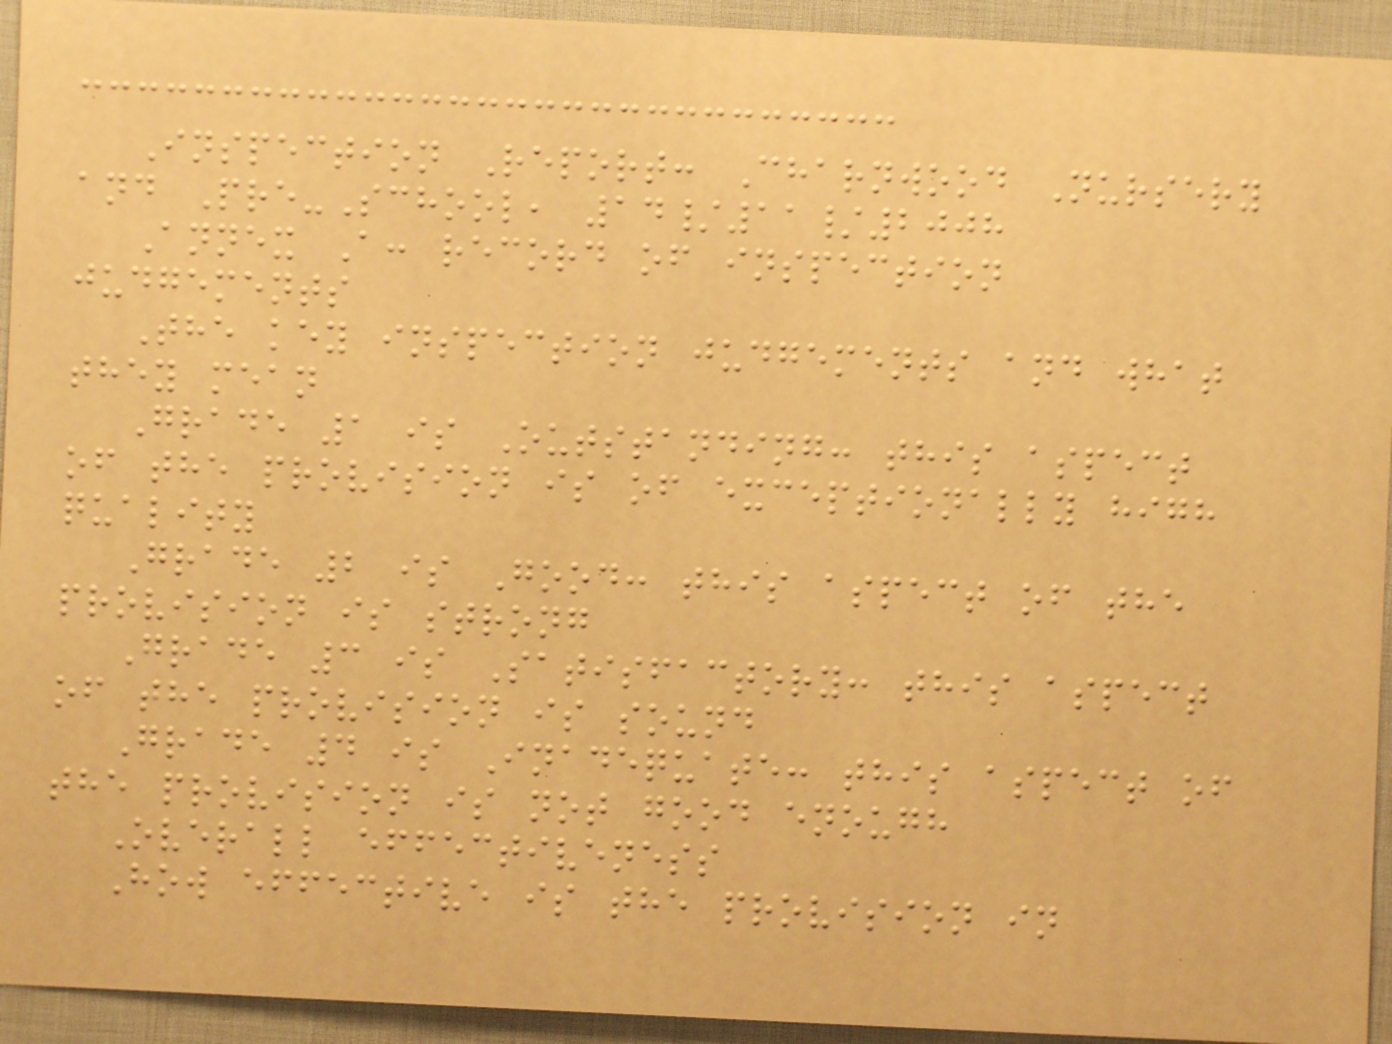Inspection Report: Charnwood Nursery
and Pre-School, 14/11/2008
Annex A: record of inspection
judgements
The key inspection judgements and what
they mean
Grade 1 is Outstanding: this aspect
of the provision is of exceptionally high
quality
Grade 2 is Good: this aspect of the
provision is strong
Grade 3 is Satisfactory: this aspect
of the provision is sound
Grade 4 is Inadequate: this aspect of
the provision is not good enough
Overall effectiveness
How effective is the provision in
